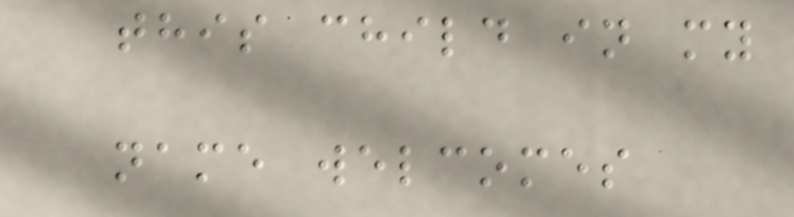this child in my
name welcomes
